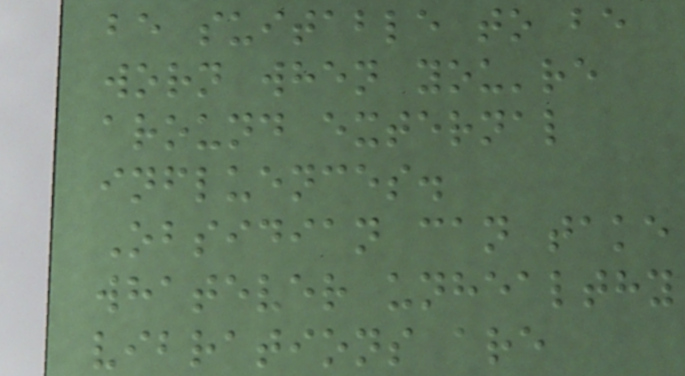be suitable to be
worn when you're
around external
influences.
Obsidian can take
whatever unhealthy
vibrations are
